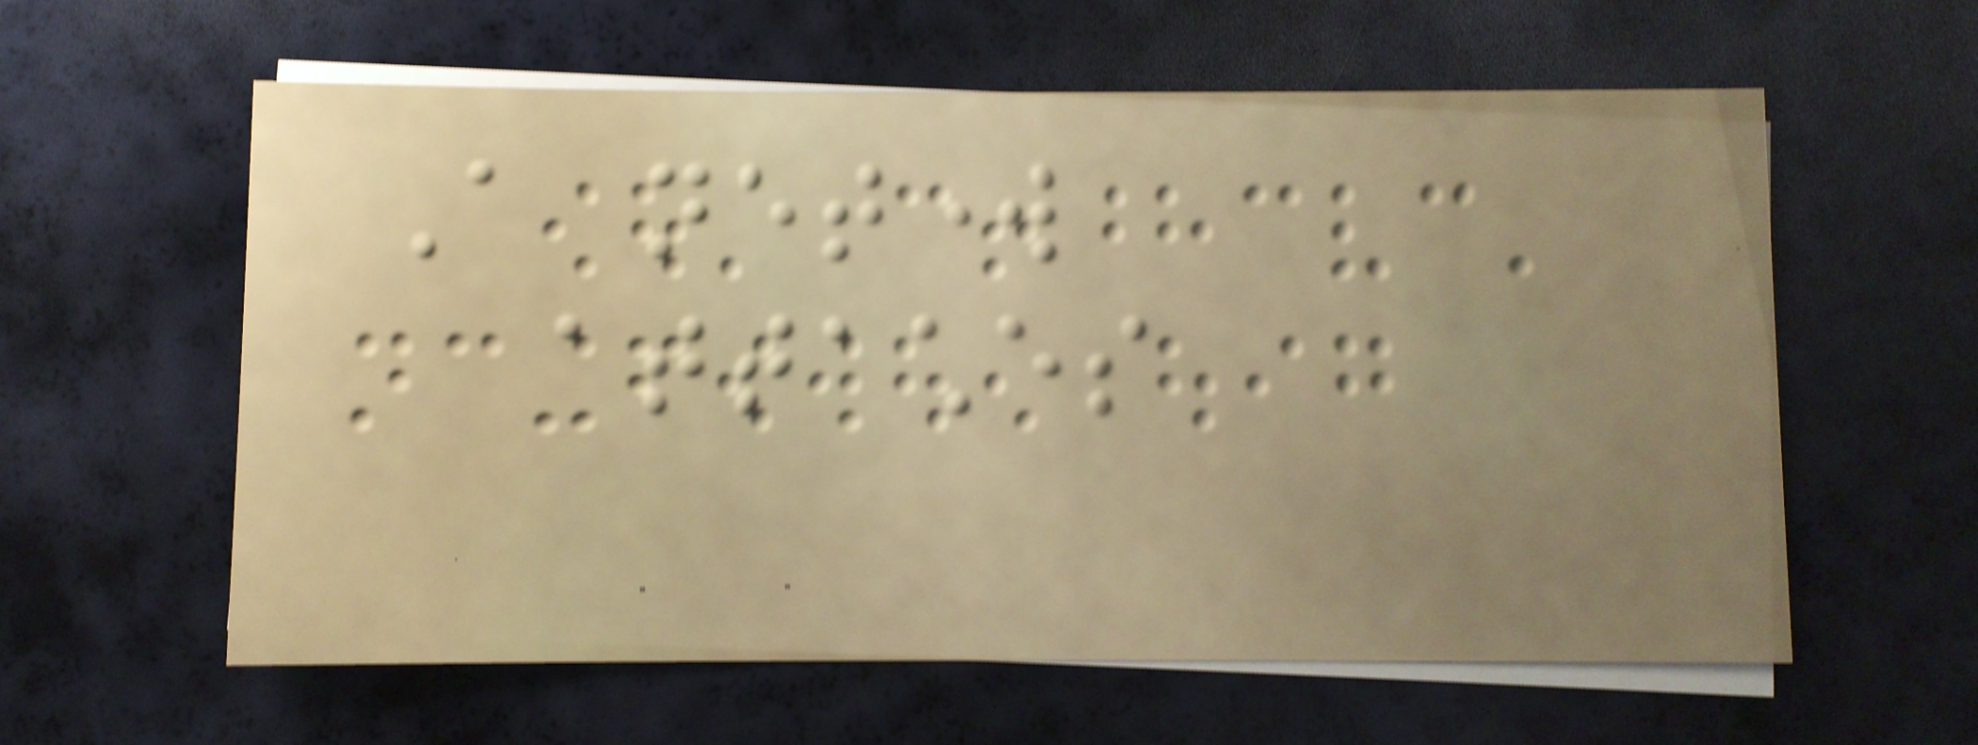A network
attaches
